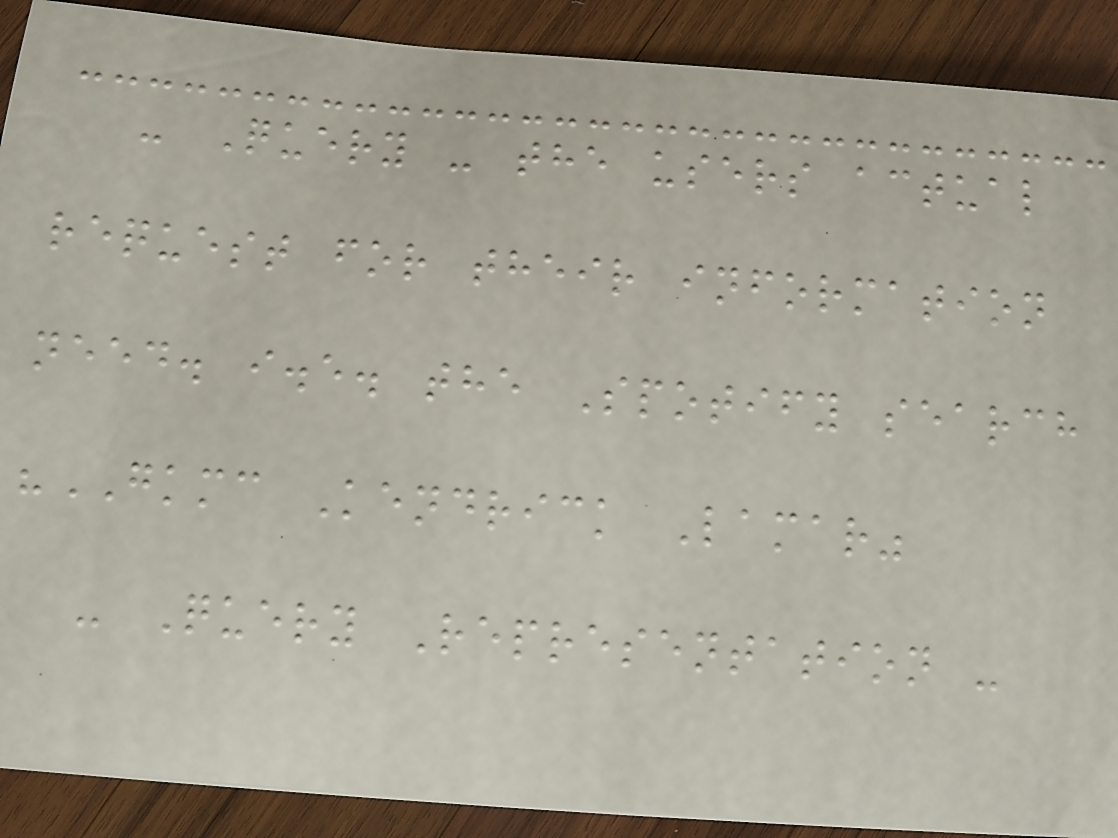- Query - the users actual
request for their information
need. i.e. the Spotify search
"GKMC Kendrick Lamar"
- Query Representation -
